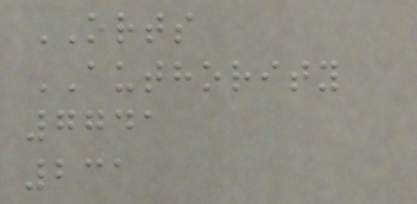ORTS
AUTHORITY
7741
231
